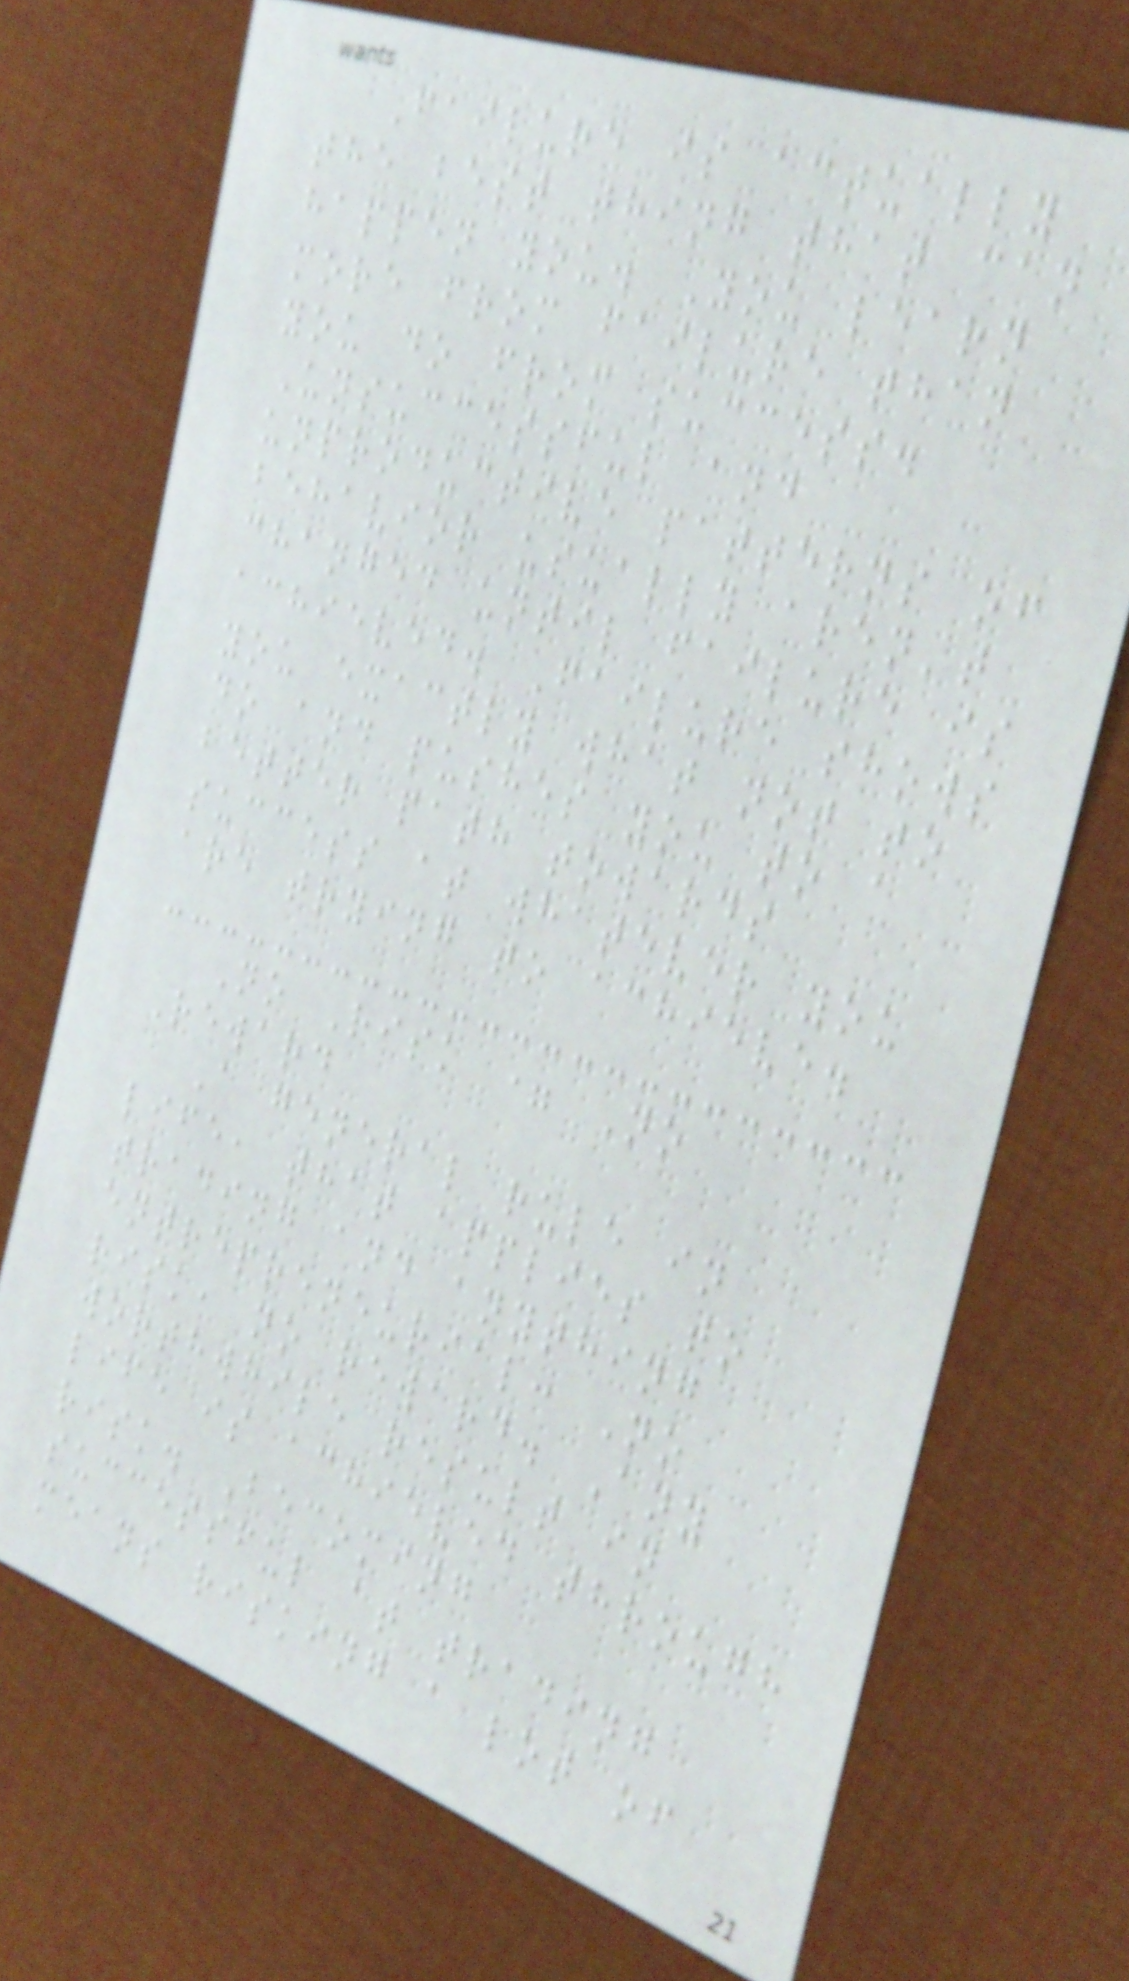Failure is actually
the best thing that can
happen you. You learn
more from failure than
you do from success.
Unsuccessful and
unproductive patterns of
behavior usually aren't
changed until failure is
achieved. Failure shows
you exactly what not to
do and pushes you to a
better path towards
success at whatever you
are trying to achieve.
No Risk = No
Reward
A general rule in
life, that applies to
trading and anything
entrepreneurial: No
risk, no reward. Any
worthwhile result in
life is achieved through
risk. Becoming
successful at trading
means risking a lot of
